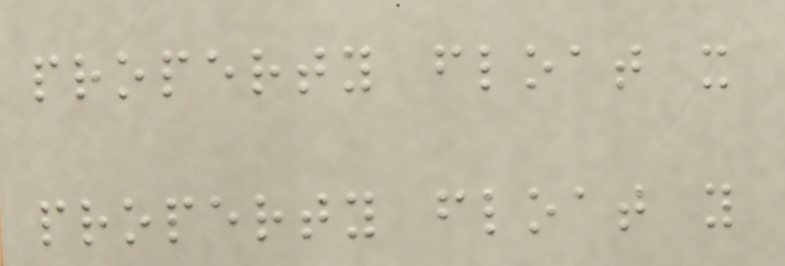property float x
property float y
